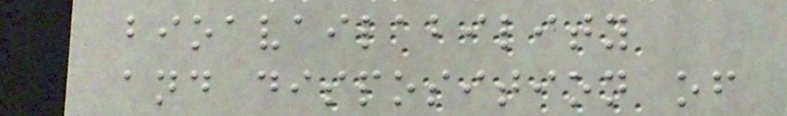bioavailability
and disposition of
